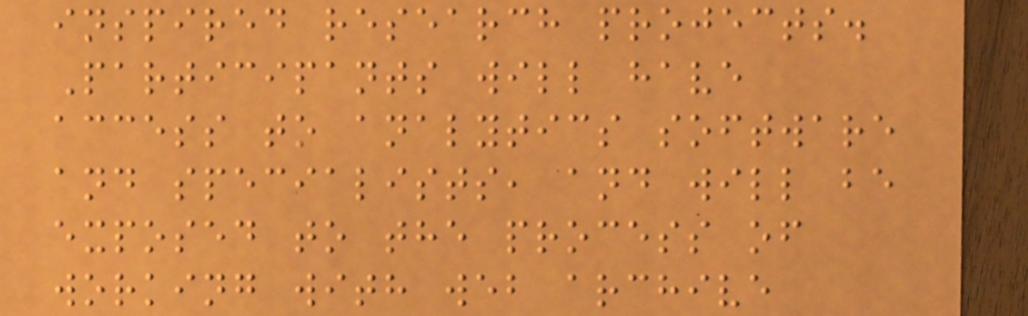inspired research projects.
Participants will have
access to analytics software
and specialists, and will be
exposed to the process of
working with web archive
